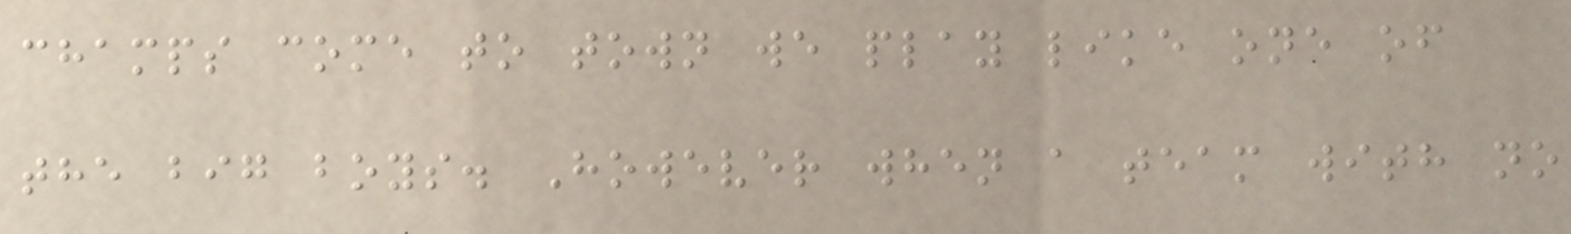champs come to town we play like one of
the big boys. However when a team with no
